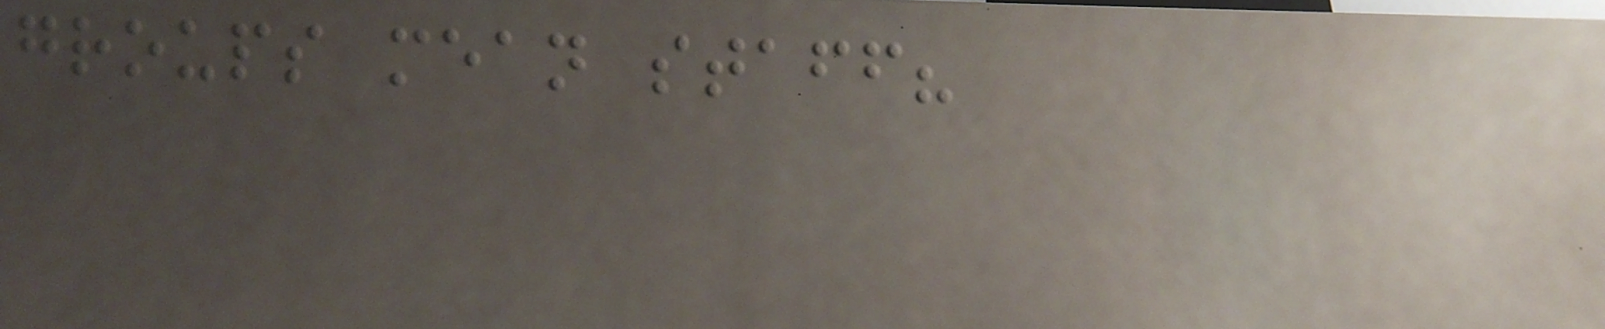groups mean staff?
